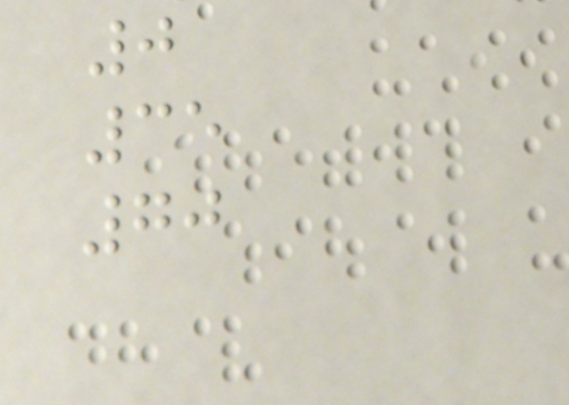0
35
70
